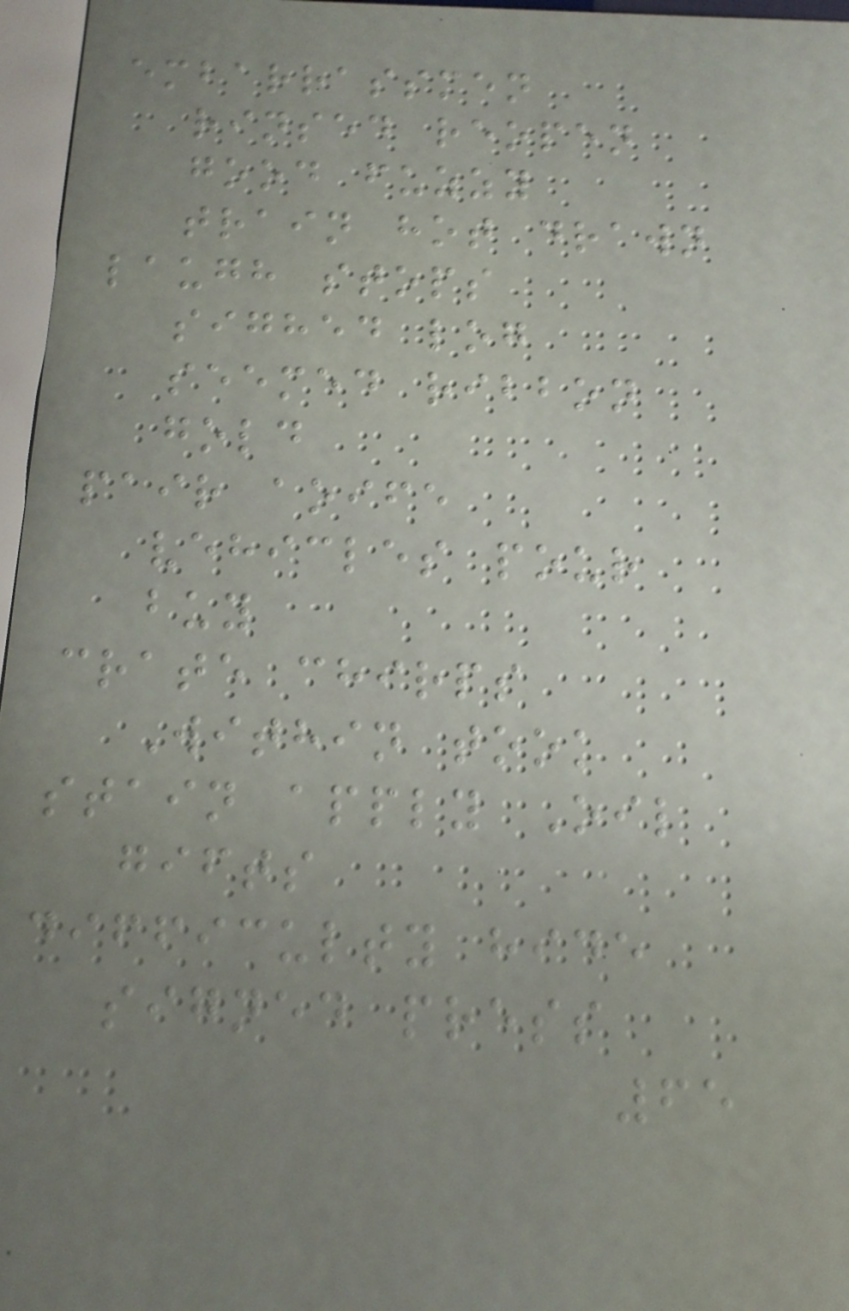embarrassmen
rinsed reopen
good fuzzy
train hot drawn
laugh stops
sighed log
seemed ribbon
gold
pair aoife
vehicles pour
buy
crate chirps
Within took
stain apply Oil
gifts
difficulty hide
signed press
65
